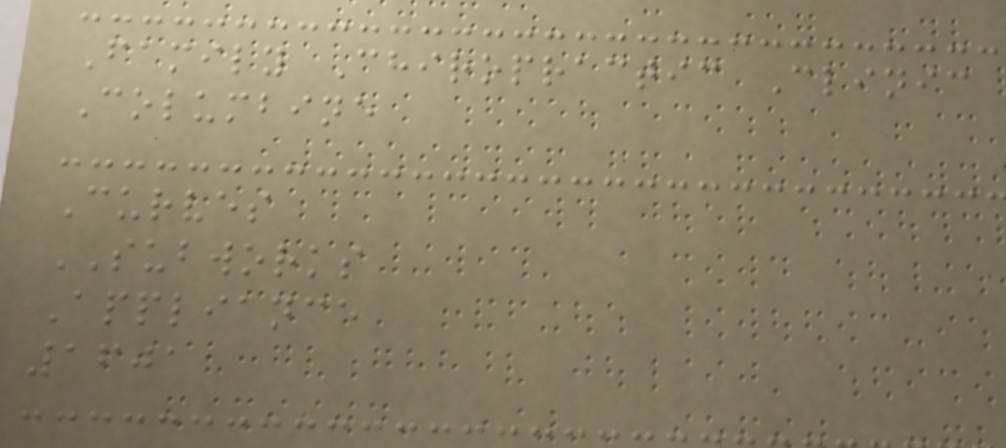Family Chiropractic Clinic
Columbine
Curves
SUBWORKS
Appliance
1601
